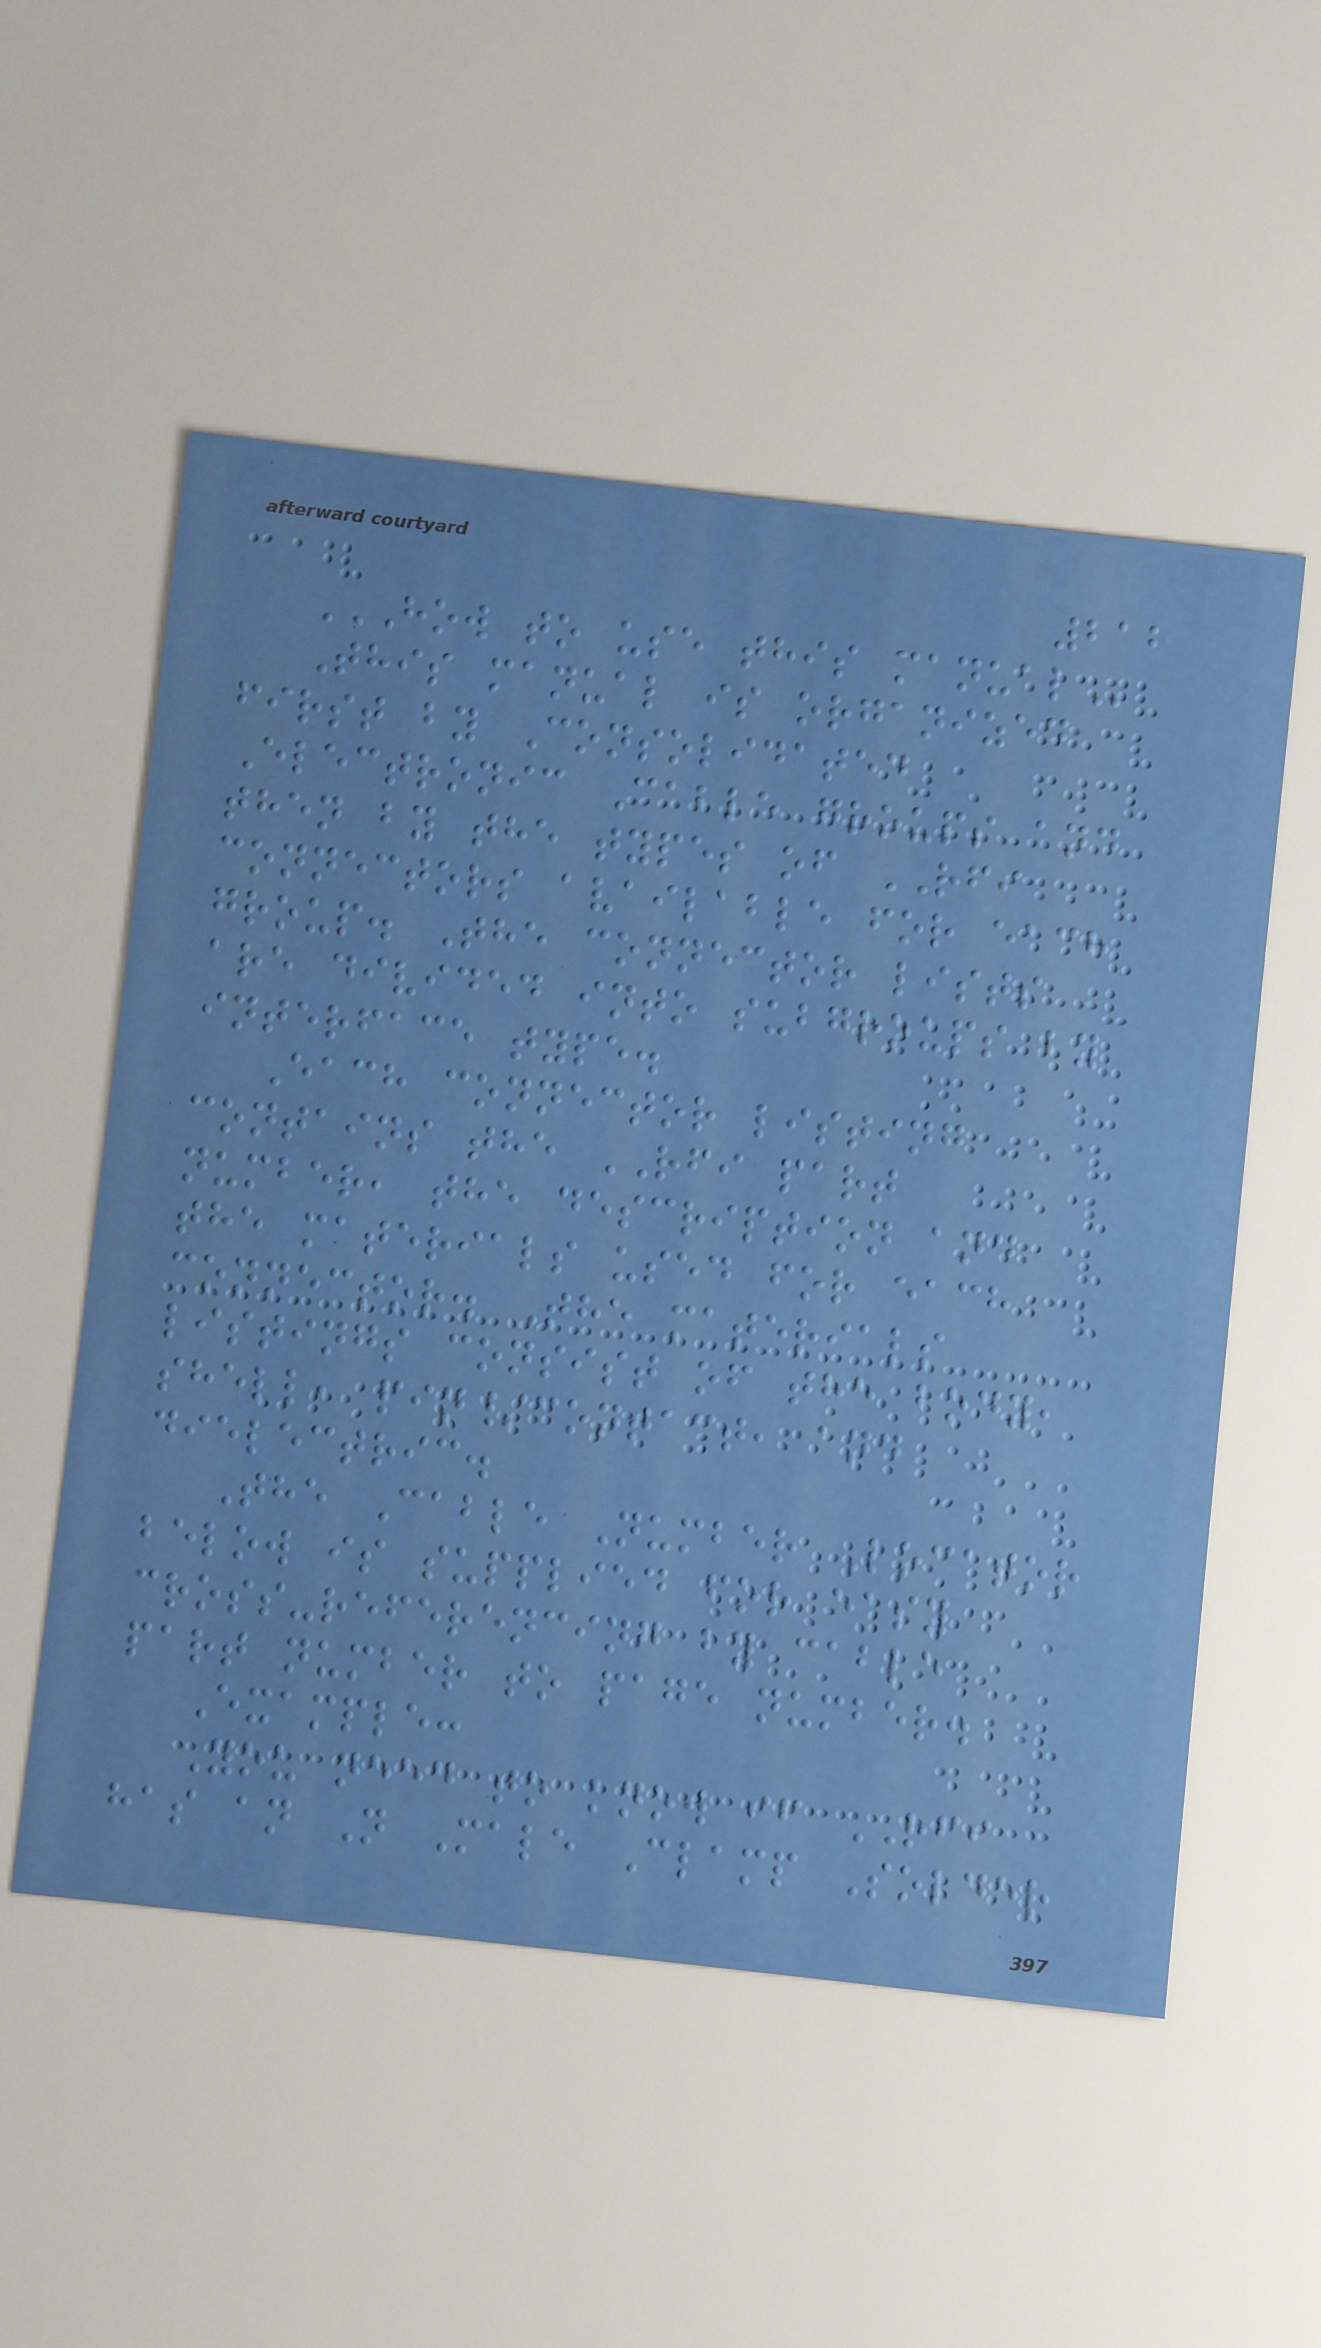212
HOW TO USE THIS MANUAL
This manual is organized
first by Consolidated
Electronic Cable groups and
then by the types of RFI
connectors available for each
group. The connector lists
are divided into subgroups by
interface type.
Each connector listing
contains the RFI part
number, the description and
the materials used for each
connector. The materials
listings consist of the body,
shell, pin/contact, and
dielectric.
The Cable Number Locator
below is supplied for easy
cross-referencing by cable
part number to page number.
Example:
You need to know if RFI
has an N Male Clamp Solder
